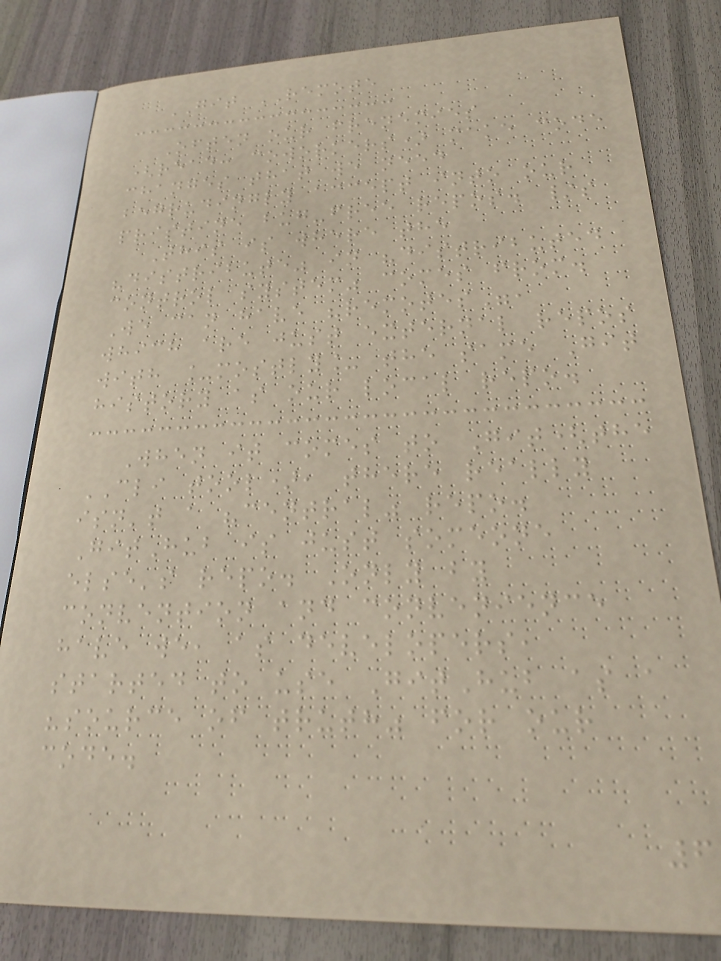GIT REMOTE
Often our frenemies
(read: coworkers) make code
changes that we need
begrudingly accept into our
pristine bug-free repos. /s
This is where the
"distribute" in "distributed
control system" comes from.
We can have "remotes",
which are just external repos
with _mostly_ the same Git
history as our local repo.
When it comes to Git(the
CLI tool), there really
isn't a "central" repo.
GitHub is just someone
else's repo. Only by
convention and convenience
have we, as developers,
started to use GitHub as a
"source of truth" for our
code.
6
